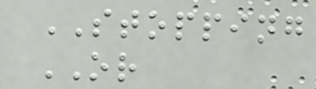STOPPING
OR
